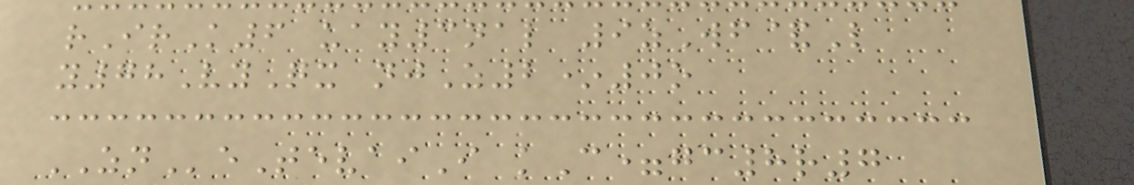rIrK6 uay3nal 9zWf&L
y78VyQx njZ2*0o
ZNeTevaiI kC=gc8r7
